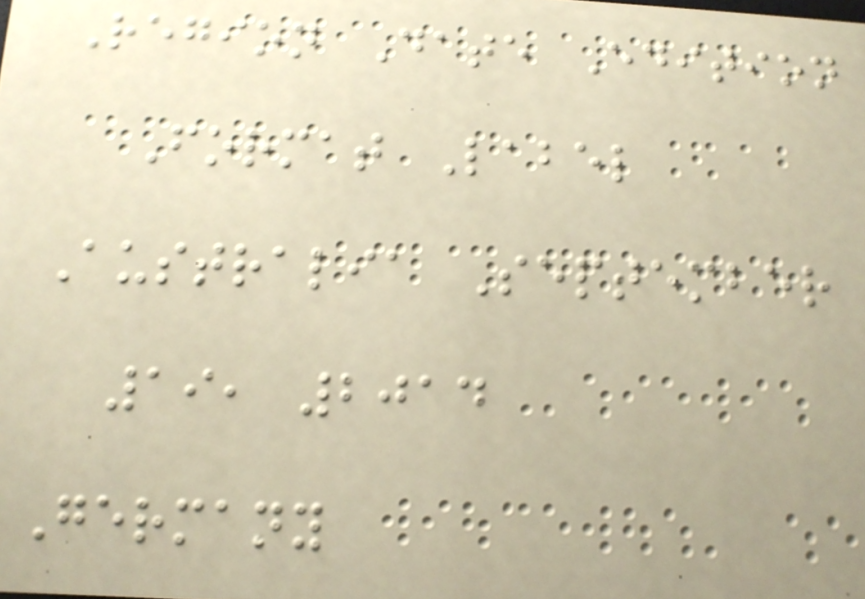Region Date Edition
Format Label
Australia September
19, 2014
Germany
